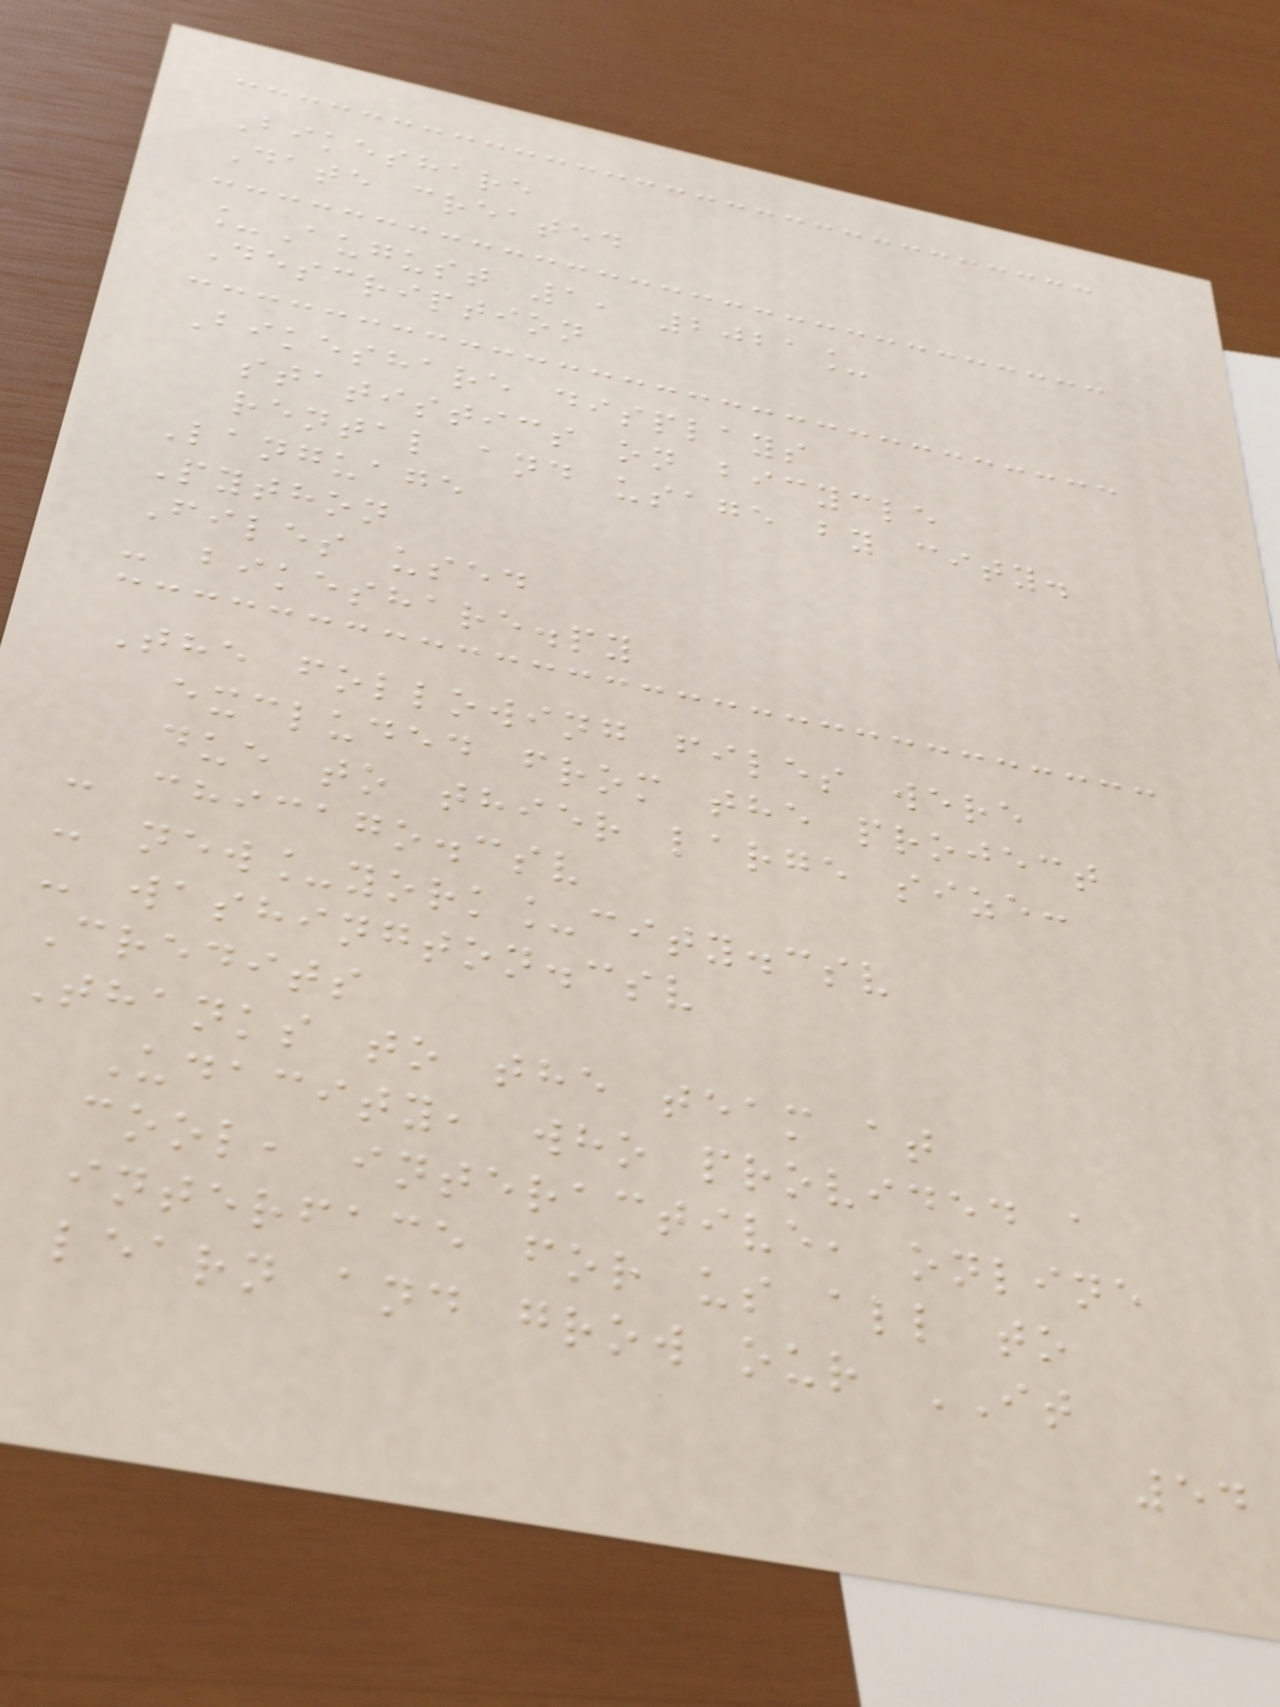Bikeshare
Date created
_August 1, 2021_
Description
Bikeshare displays
statistics on bicycle
rental and usage by city.
Language
Python
Files used
- bikeshare.py
The following files were
excluded from the project
due to thier large size:
- chicago.csv
- new_york_city.csv
- washington.csv
Credits
Thanks to the team at
Udacity, who provided a
cool, interactive, online
interface for us all to
learn and grow our IT
54
